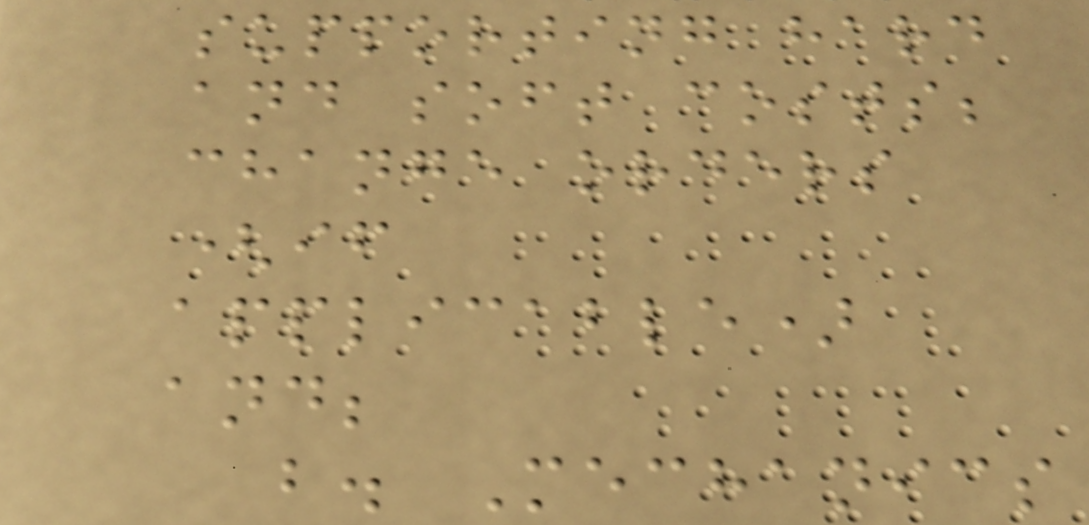supporting hard
and soft costs;
change orders
(if
applicable)
and;
b. Mechanics
